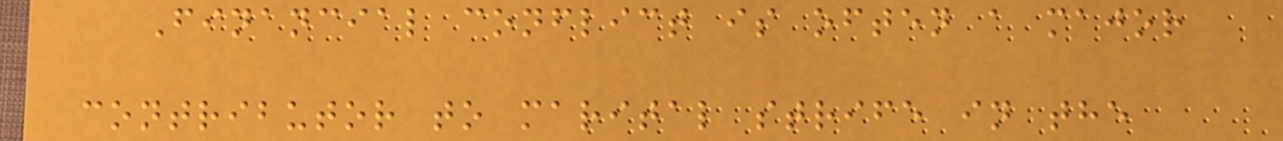Financial conflict is often a major
contributor to marital strife in the
